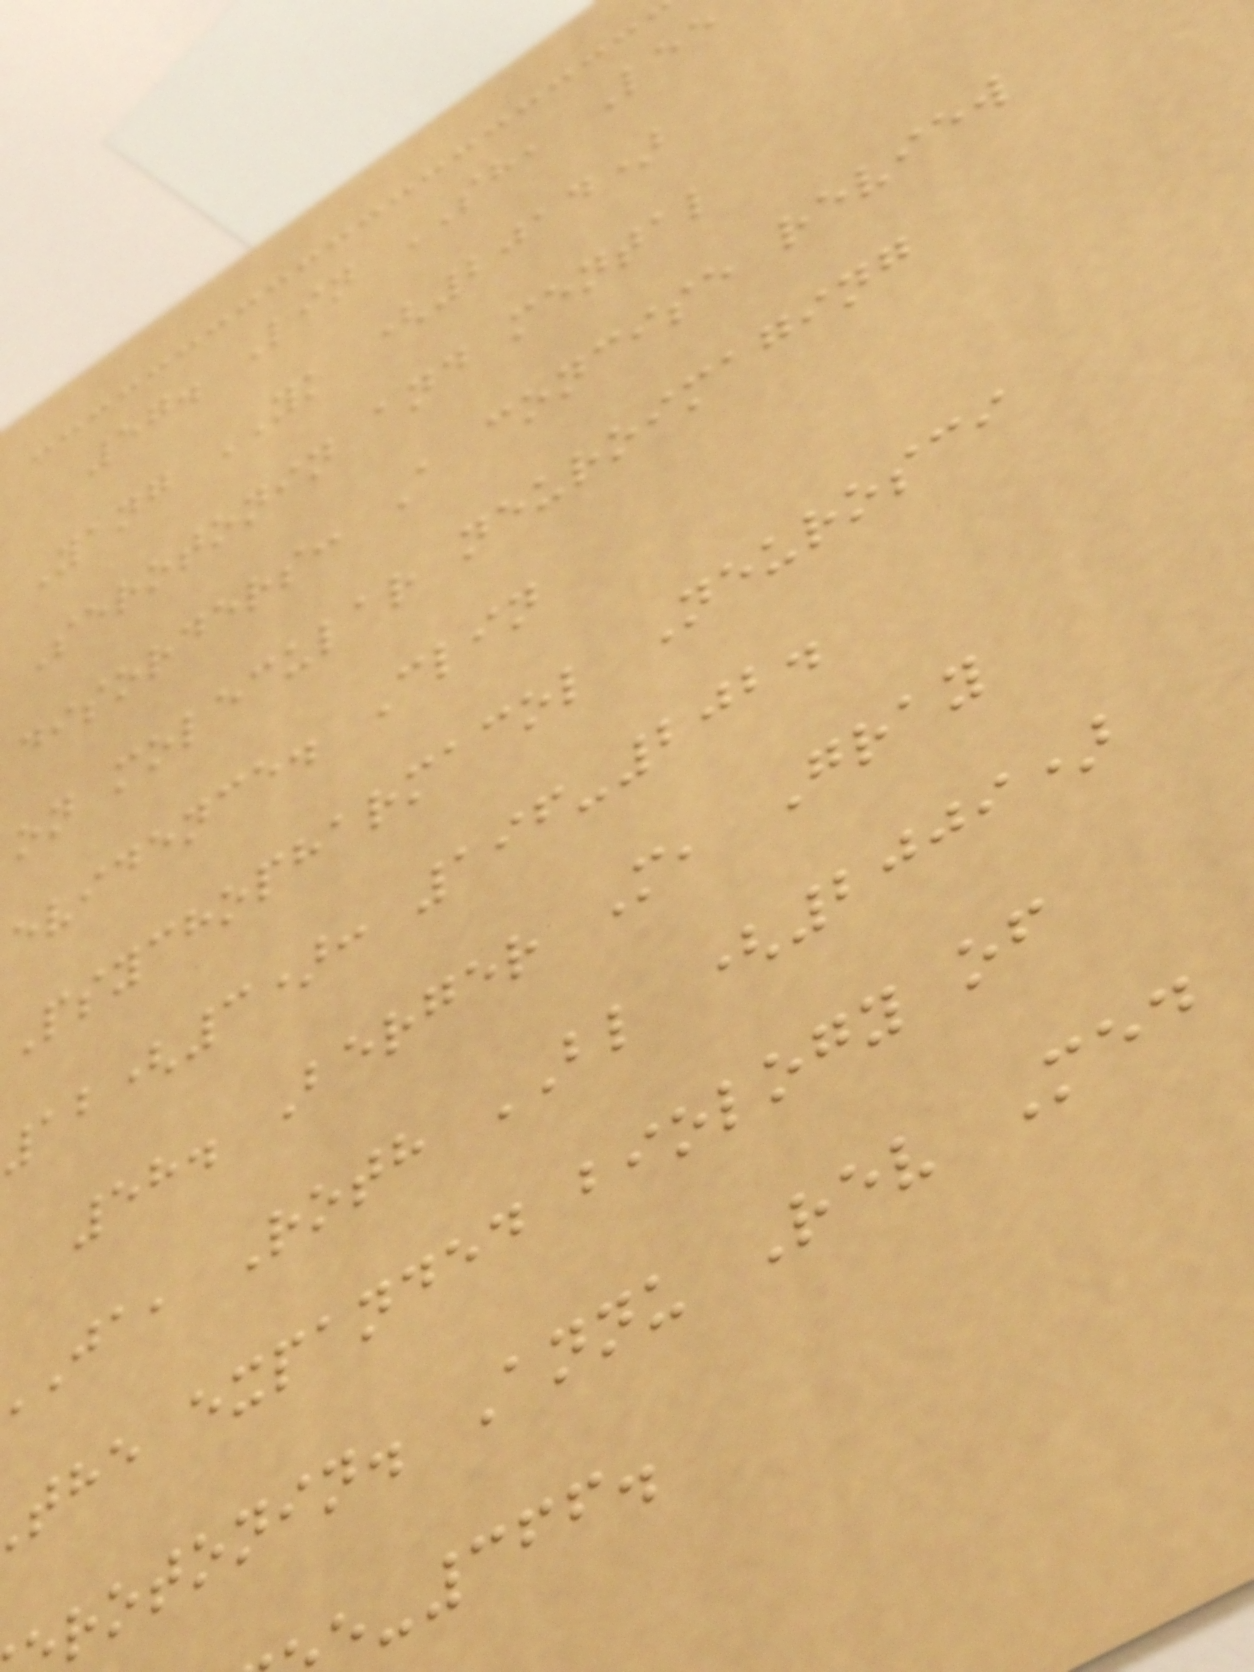57. Lin SH, Lee
Yang YK (2014)
Serotonin and mental
disorders: A concise review
on molecular neuroimaging
evidence. Clin
Psychopharmacol Neurosci
12(3): 196-202.
58. Berger M, Gray
ja, Roth BL (2009)
the expanded biology of
rotonin. Annu Rev Med
-366.
